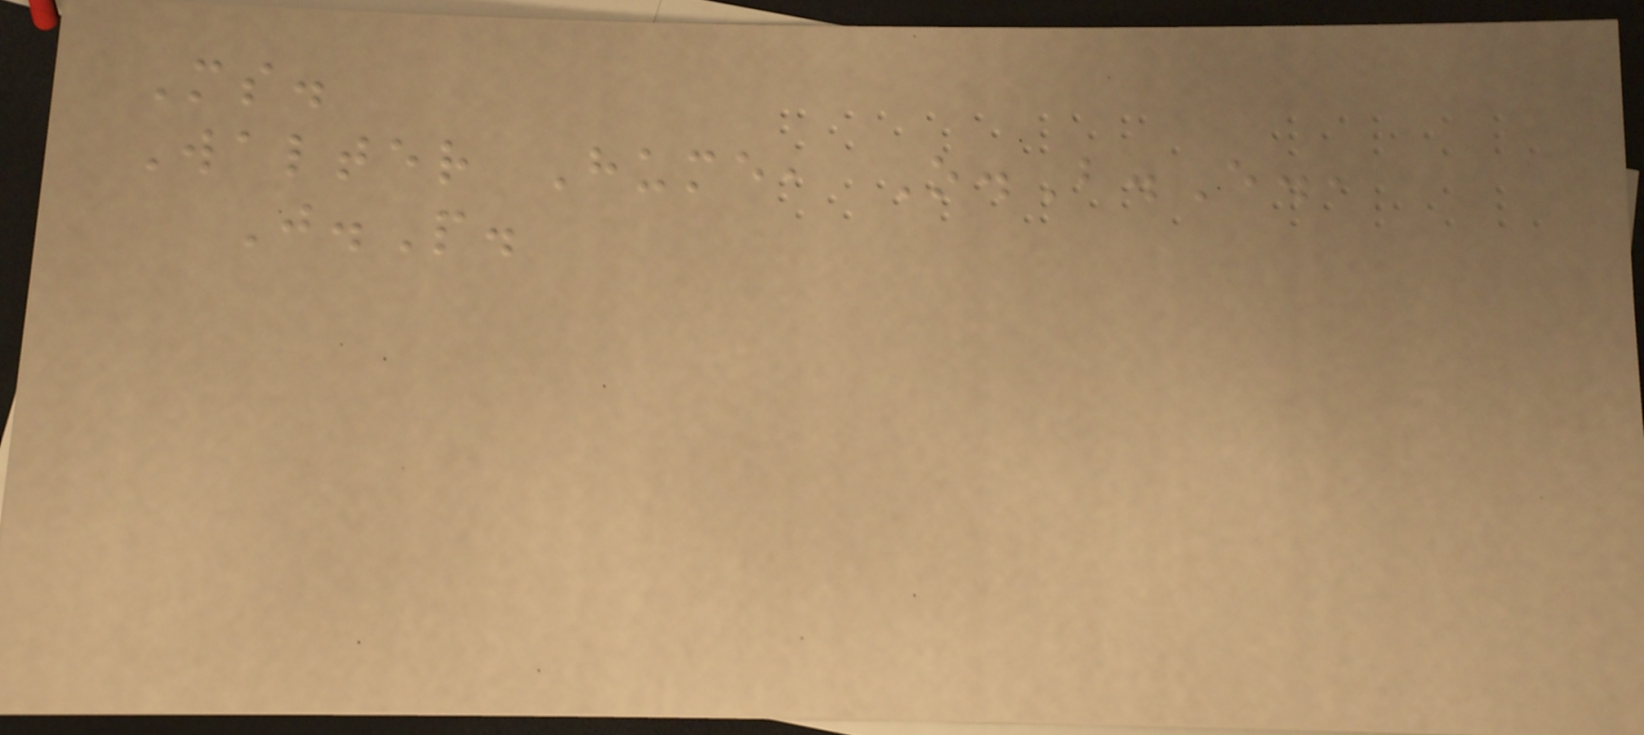Ms.
Walter Hume, O.B.E.,
J.P.
